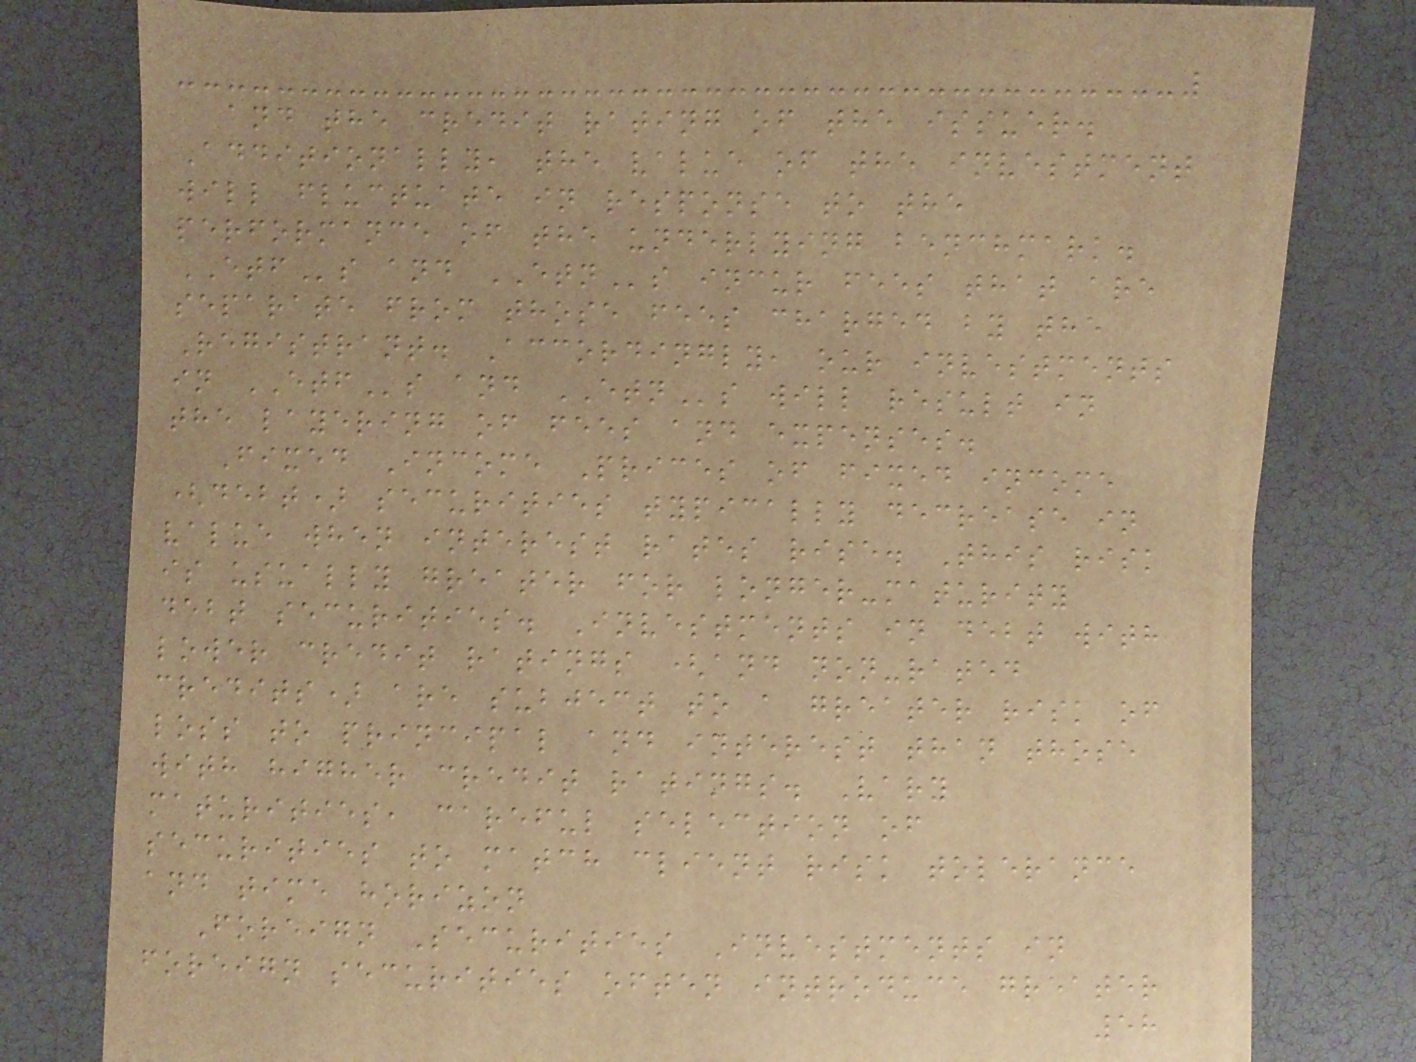and the credit rating of the issuer.
Additionally, the value of the investment
will fluctuate in response to the
performance of the underlying benchmark.
ETFs and ETNs incur fees that are
separate from those fees charged by the
Registrant. Accordingly, our investments
in ETFs and ETNs will result in
the layering of fees and expenses.
Fixed Income Prices of fixed income
(debt) securities typically decrease in
value when interest rates rise. This risk
is usually greater for longer-maturity
debt securities. Investments in debt with
lower credit ratings (and non-rated
credits) are subject to a greater risk of
loss to principal and interest than those
with higher credit ratings. Vary
maturities, careful selection of
securities to match client risk tolerance
and time horizon
Foreign Securities Investments in
foreign securities often introduce greater
58
